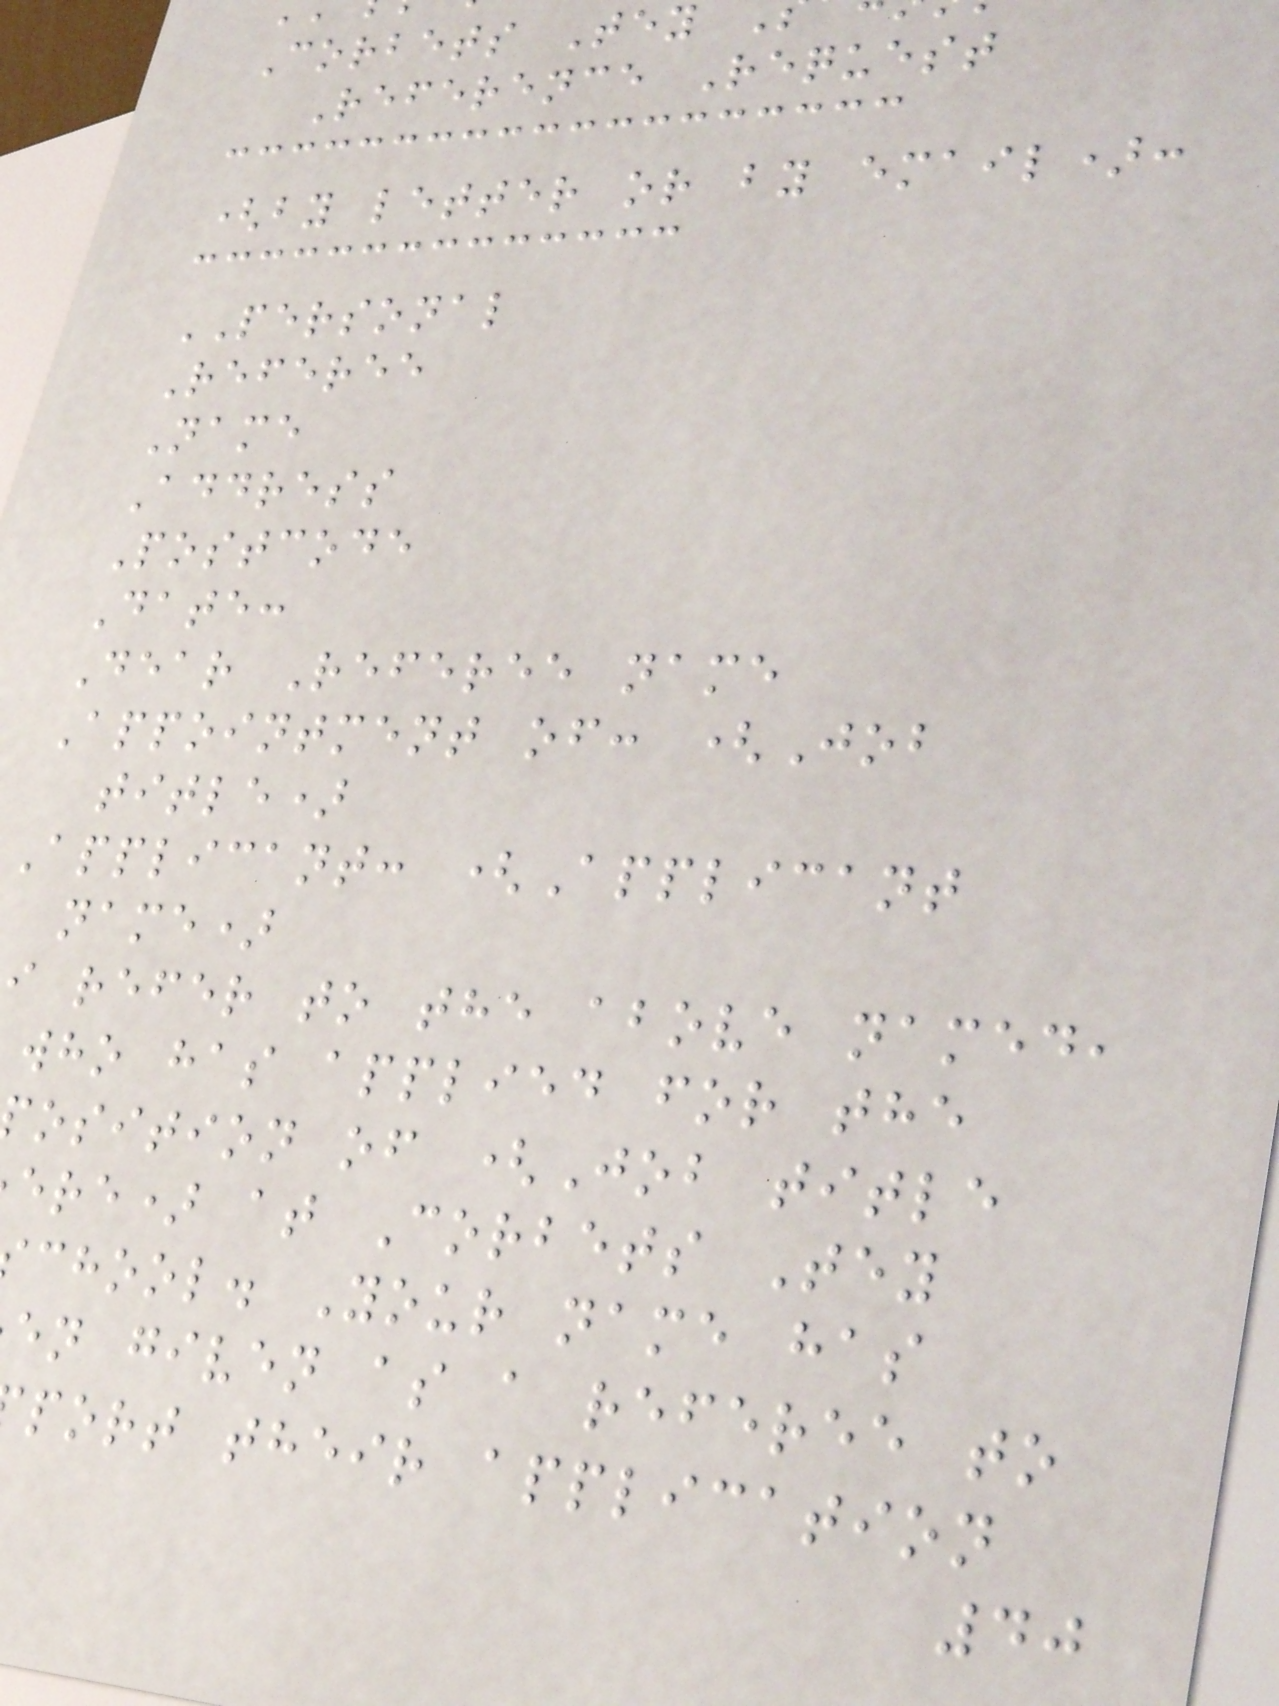Corbets Tey
Reference Request
(by letter or by email):
PERSONAL
Referee
Name
Address
Postcode
Date:
Dear Referee name
Appointment of: (Job
title)
Applicant: (Applicant
name)
i refer to the above named,
who has applied for the
osition of (Job title
ere) at Corbets Tey
chool. Your name has
en given as a referee to
port their application
40
